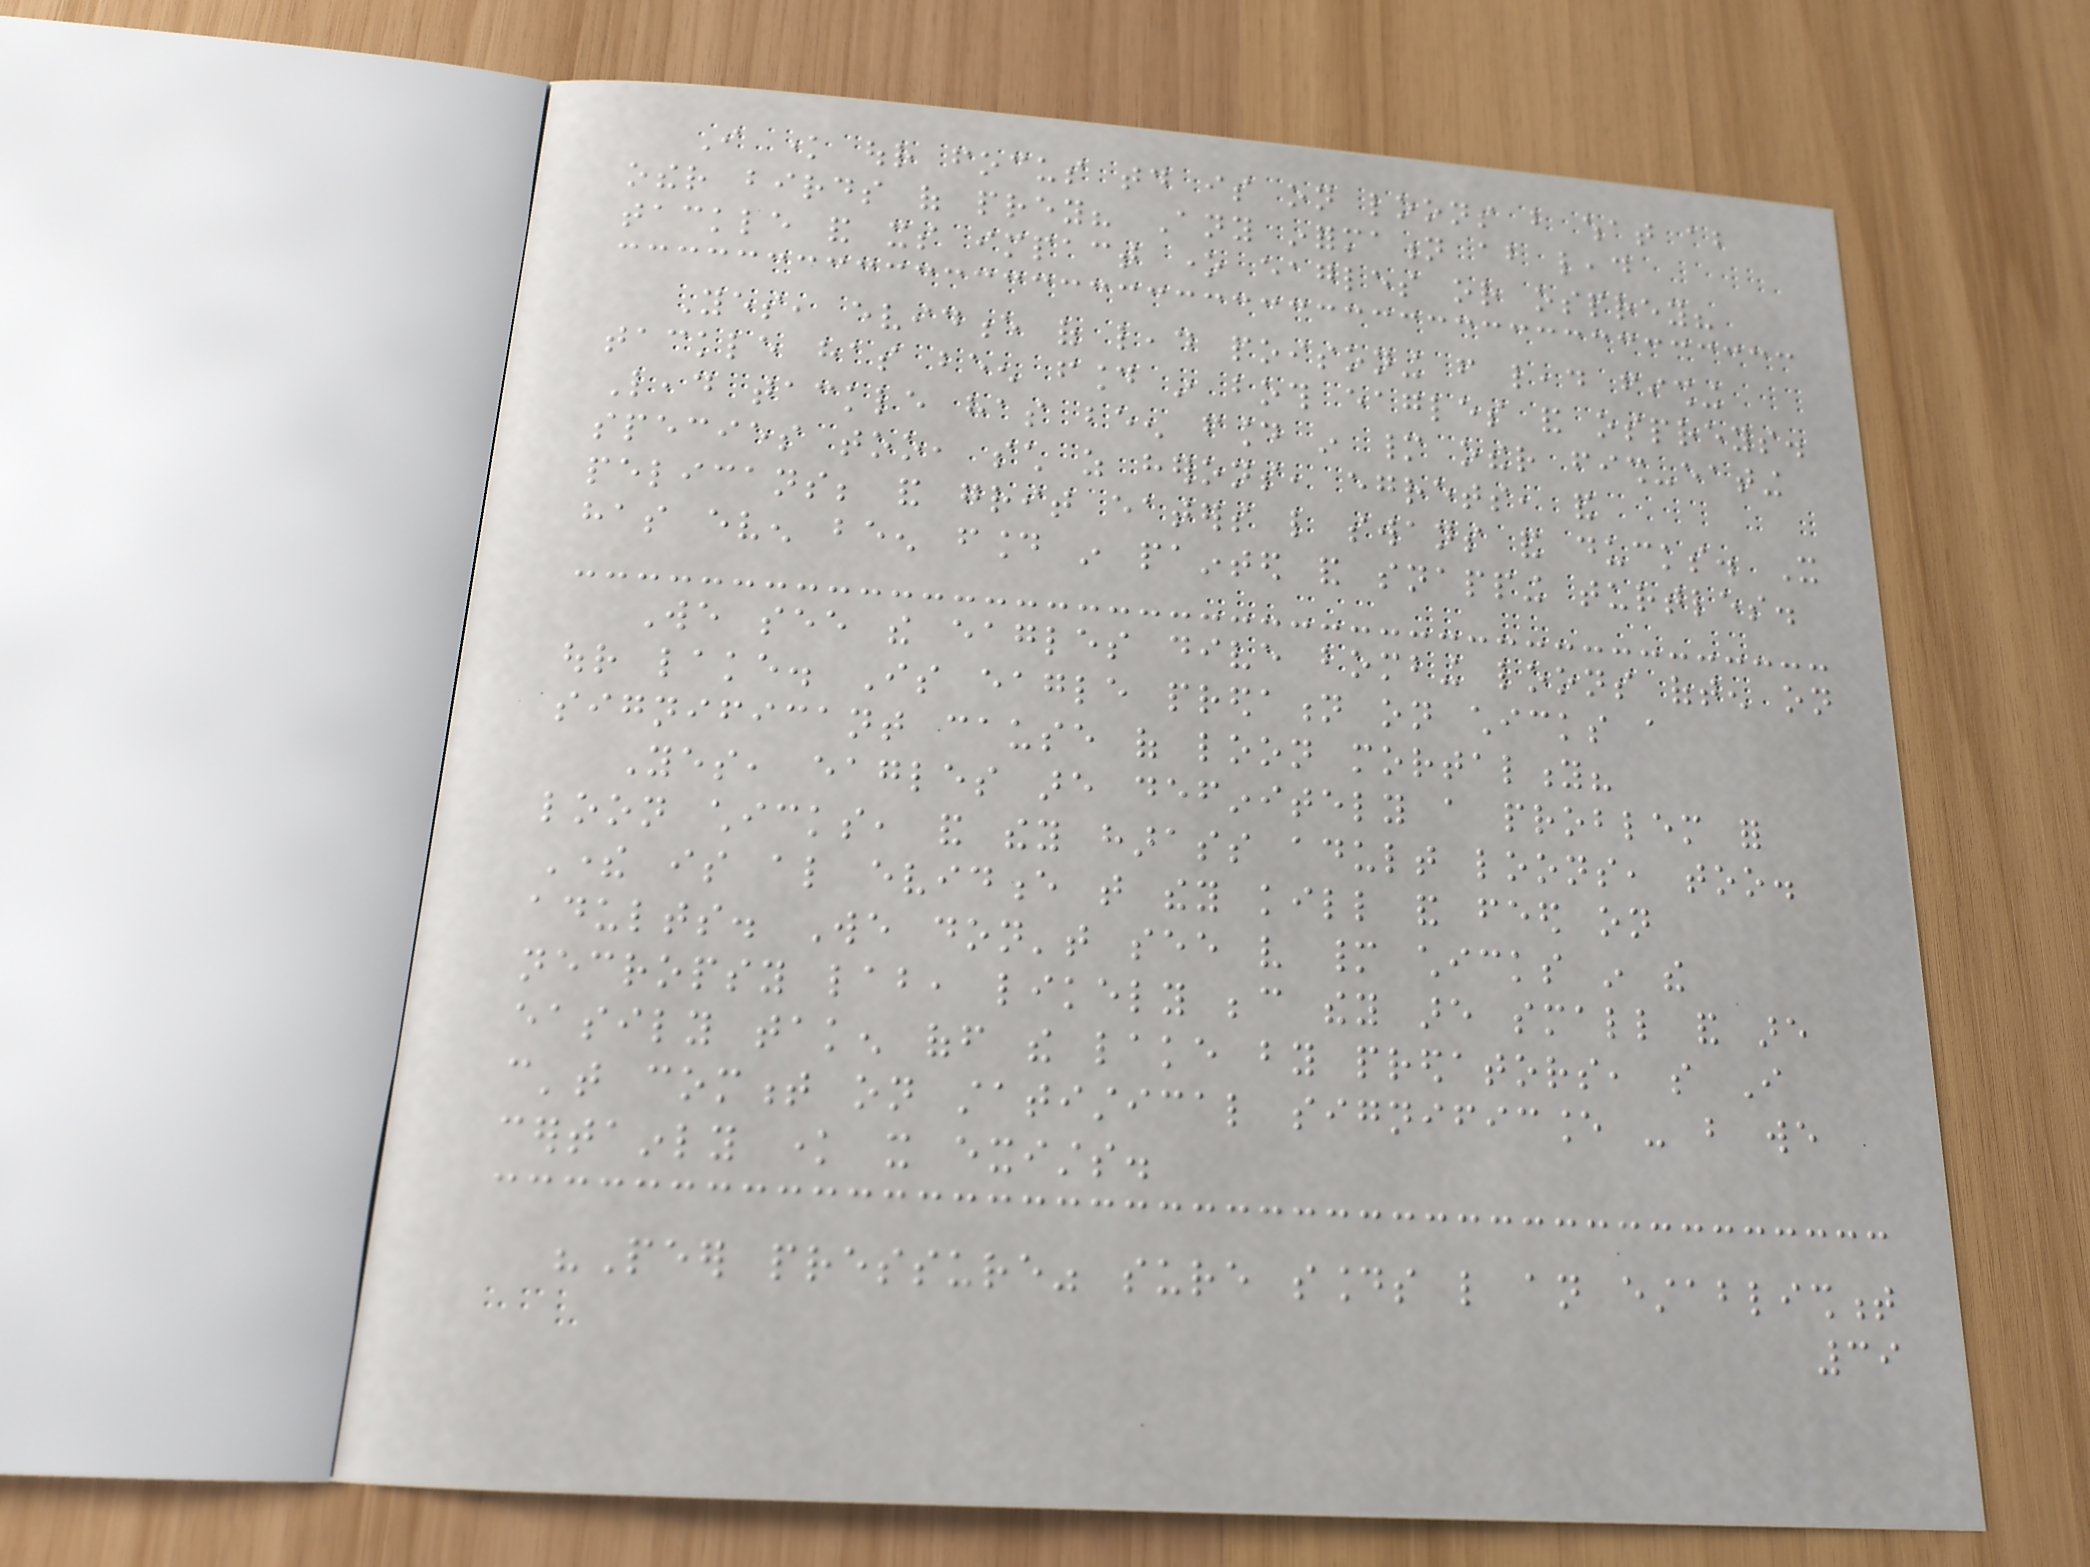I know our focus today is on loons but what about
other birds of prey? Any information about lead
tackle and its impact one eagles or osprey?
Yes, evidence of lead poisoning from lead fishing
tackle has been found in both eagles and ospreys.
Lead tackle has been found in many other fish-eating
species too, such as herons, egrets, and
pelicans; and grit eaters like swans and ducks. It
has even been found in painted and snapping turtles.
We see the eagles dive bombing loons often on
our lake. Is eagle predation on chicks a
significant cause of loon mortality?
Yes, eagles are definitely a problem for
loon chicks, and they harass adult loons, too.
There is also evidence that they kill and feed on
adults. We don't see very many chicks in the
necropsy lab, likely because they are small and are
easily taken off the lake by predators, so I
can't comment on statistical significance - but we
certainly know it exists.
"Peer pressure" sure sounds like an establishment
39
